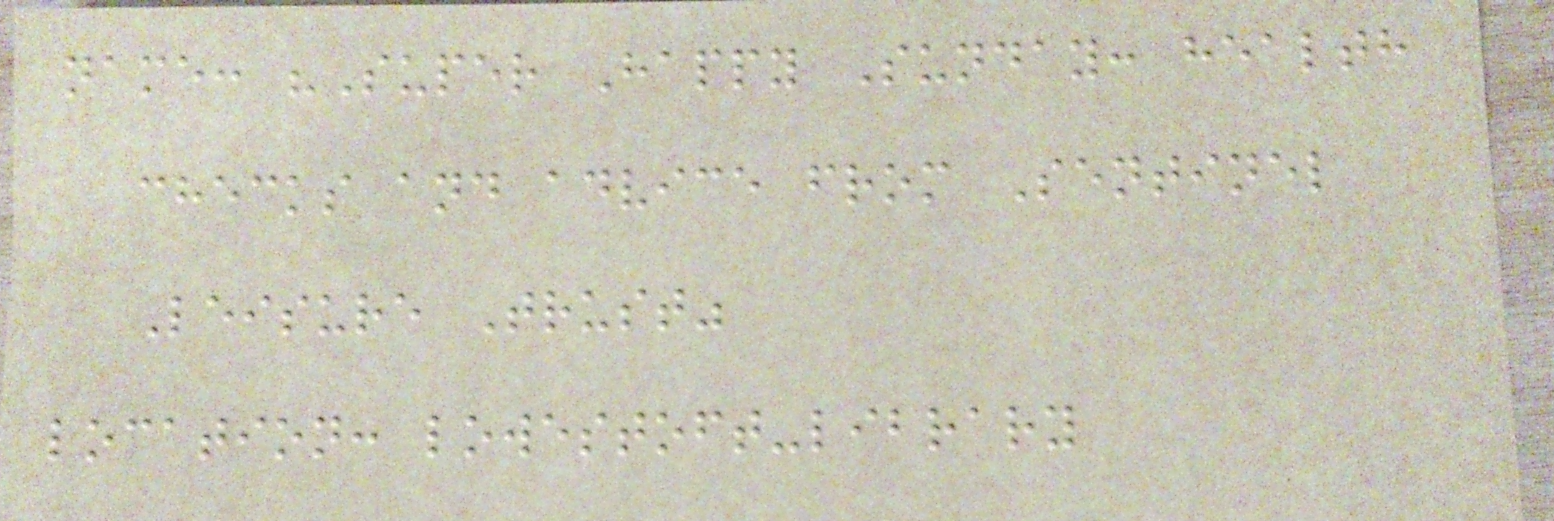name: "Super Happy Sunday: health
checks and advice from Sentinel
Leisure Trust"
location: lowestoft-library
